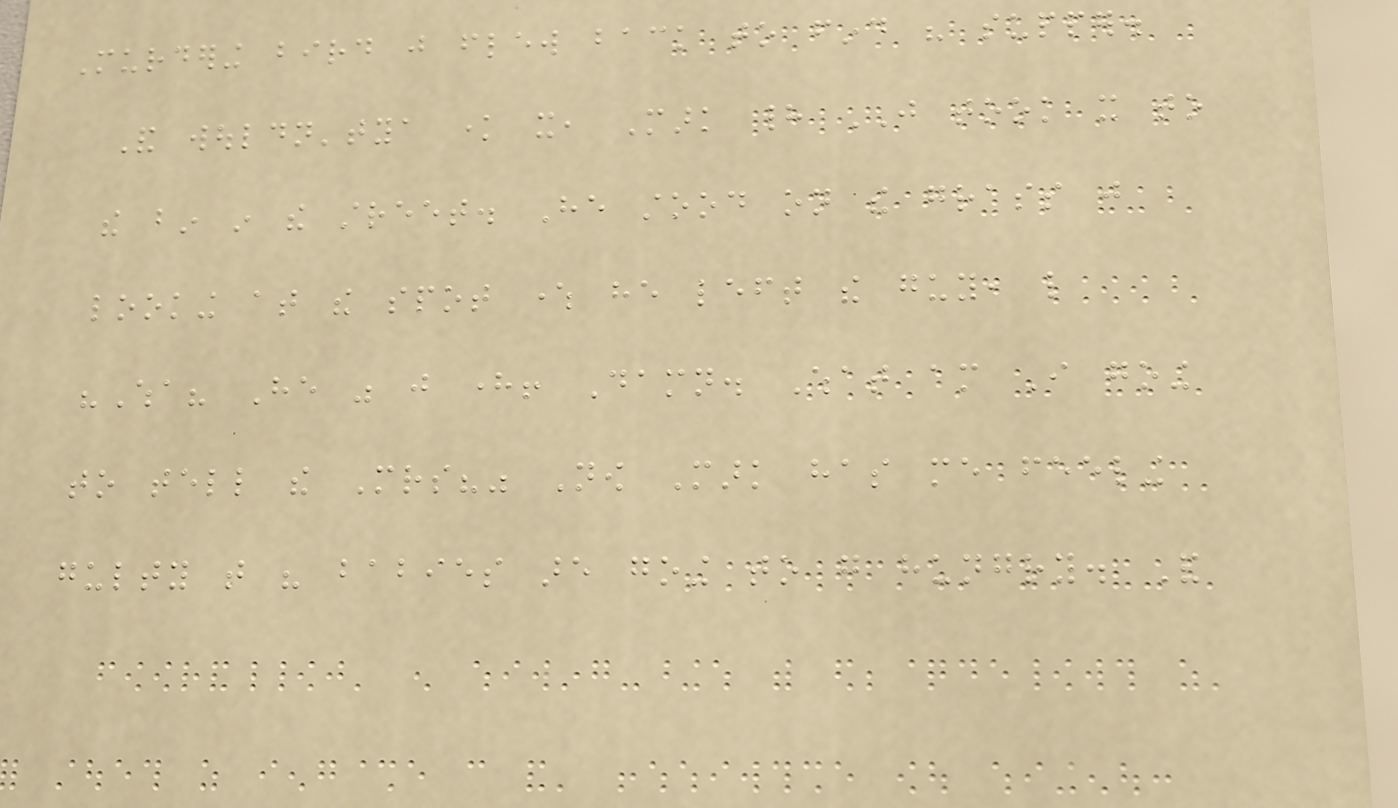Murdering bird just flew back to find his supper.
And wouldn'tya know it, Mark had JUST took it to
the bin in the street. He stood on the grass just
looking at the spot where he left the guy, like
"Wha? He was just here! Damn. What am I going
to tell the Mrs?" Now Mark has me feeling
gulty that his babies are going to go hungry. And
